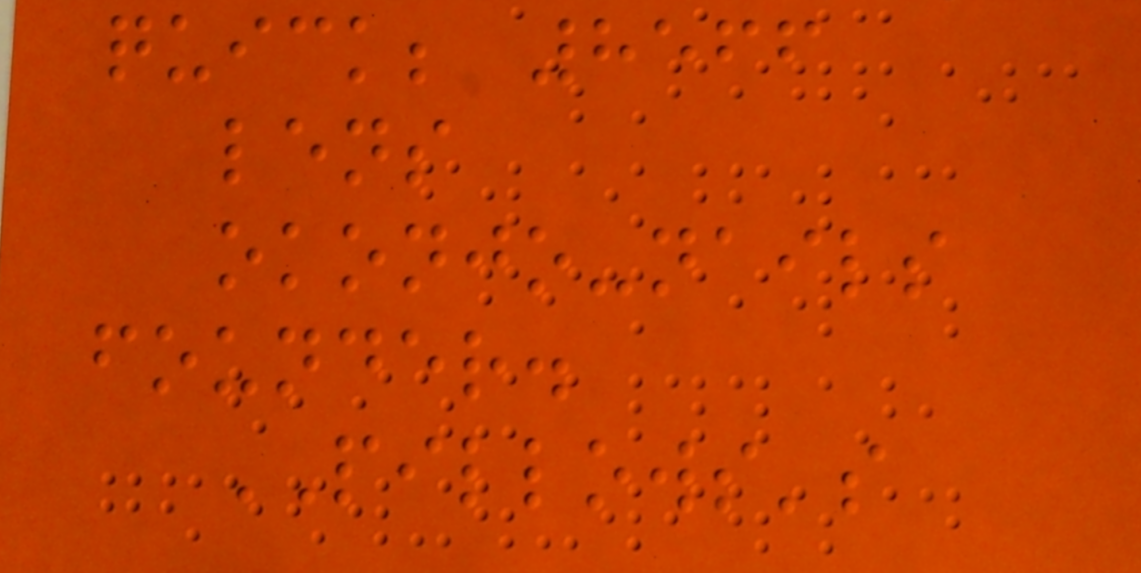quick; 8566
lens
okonjo-nails
founder.
PILLOWS's
